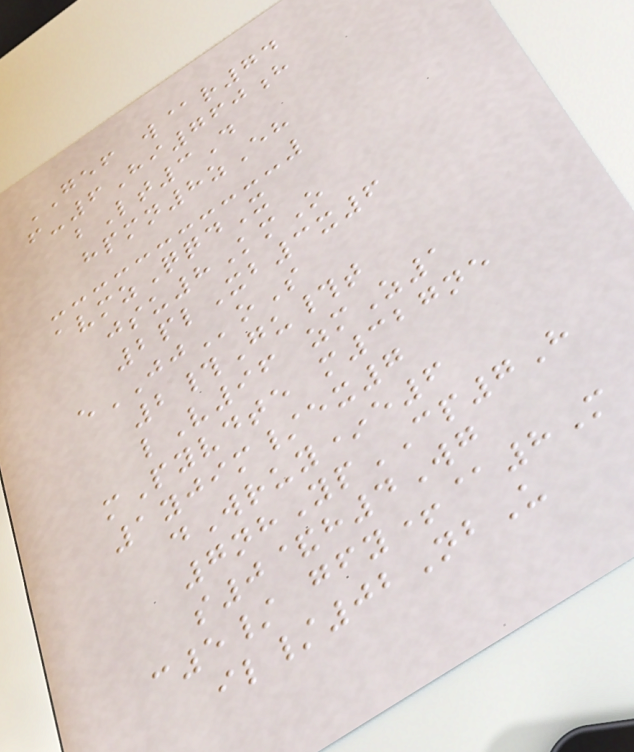GEF w@r74
f-6Hi760h
bLt3D
hpmn8zEh
avmzQqdX
jsu8KmO
2plXb3x6
eJJoS
2#Gu#t
lV96 zmZ1
mPyvdte m327ne
1yjim/ex7
dWruy*e6
7nhYpCP7H
s0&h4Wg
c5/ gfy+@8M
il/02NbU
